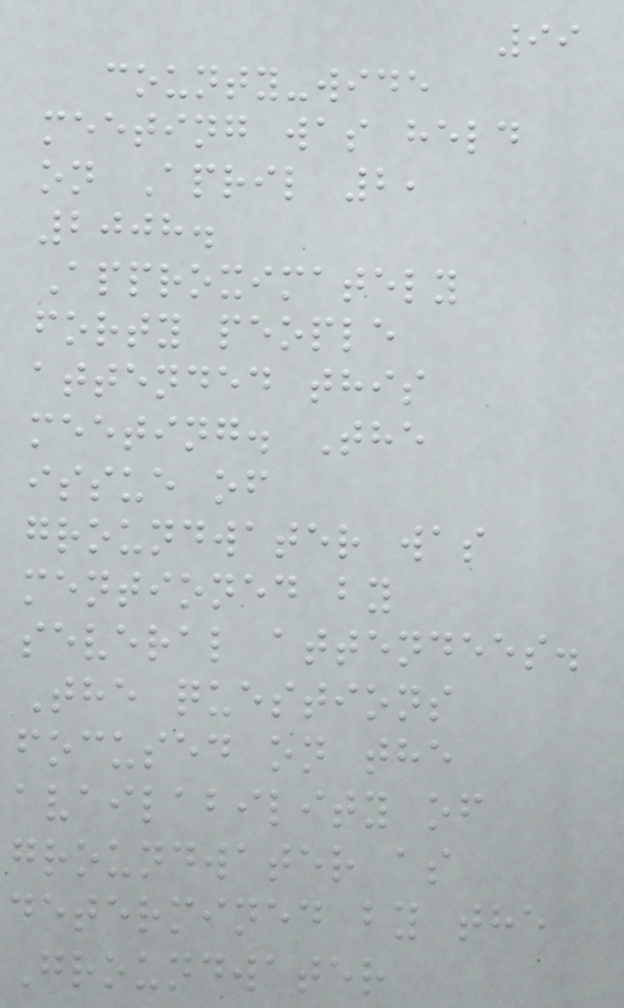99
county-wide
meeting was held
on April 2,
2008.
Approximately
forty people
attended this
meeting. The
issue of
groundwater was
mentioned by
several attendees.
The questions
focused on the
availability of
groundwater as
determined by the
Groundwater
